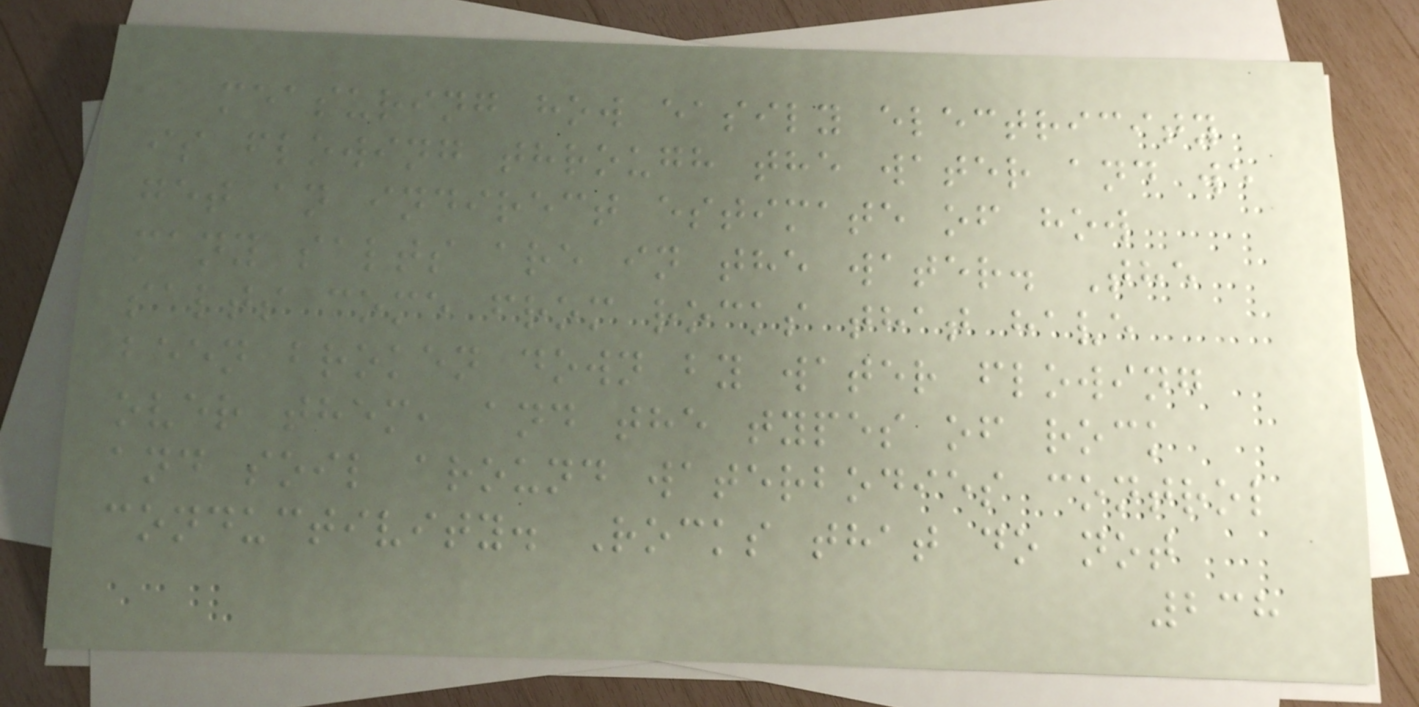measuring how easily electricity
is flowing through the water and we
get an indirect estimate of how
many salts are in the water. The
salts come from rocks that have
been broken down by water flowing
over them, and the types of rock
and soil around waterbodies control
conductivity. Rocks that do not
238
